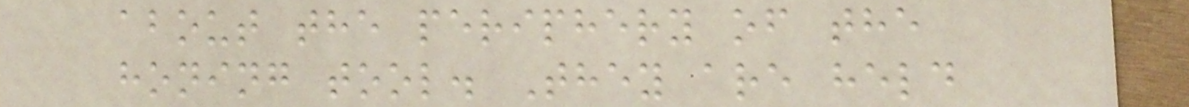about the periphery of the
honing tool. They are held
